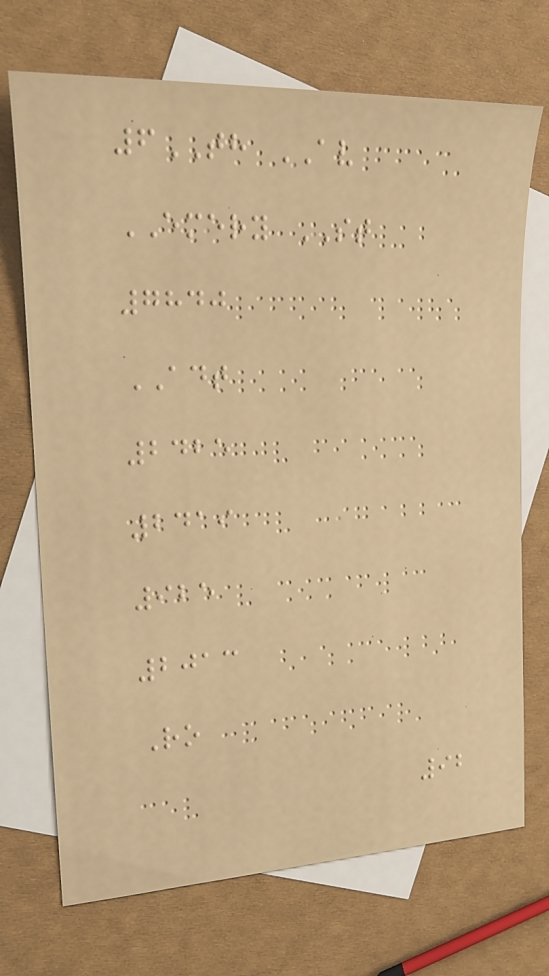6TH AV
EMERY ST
7840
ADT
2425
2419
925
2013
Ro
92
